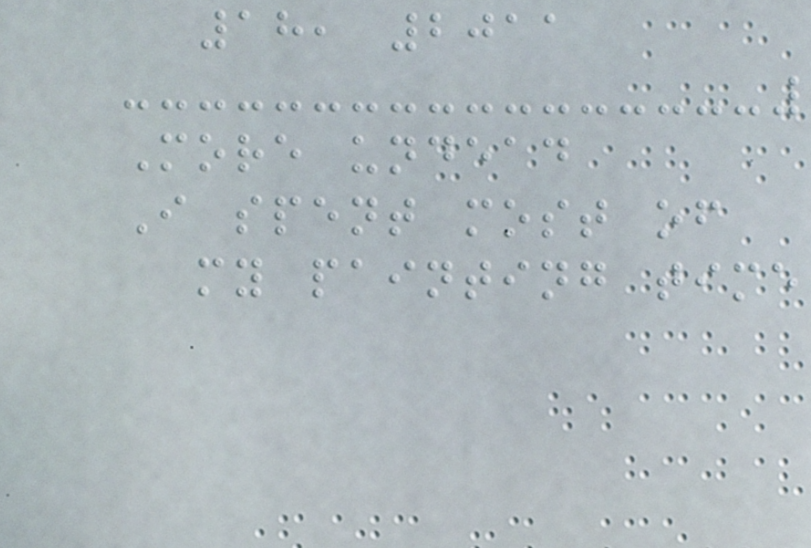18, 2011
More undead
I spent most of
my painting time
